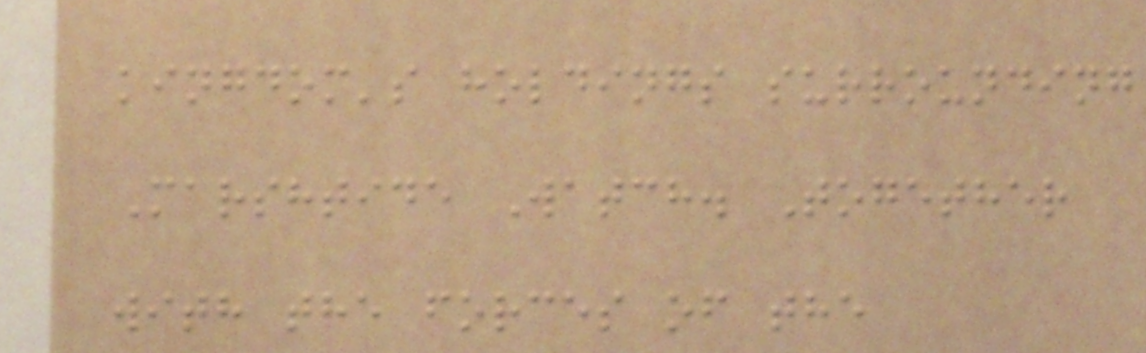kingdom's holdings surrounding
Marshtide Watch. Together
with the forces of the
